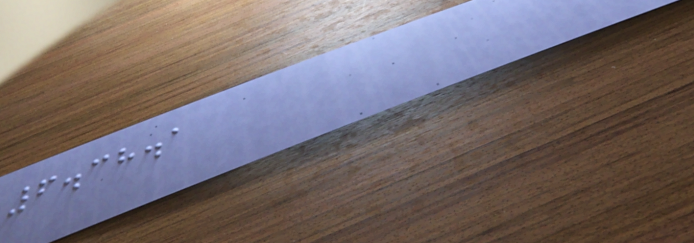6.38.1
